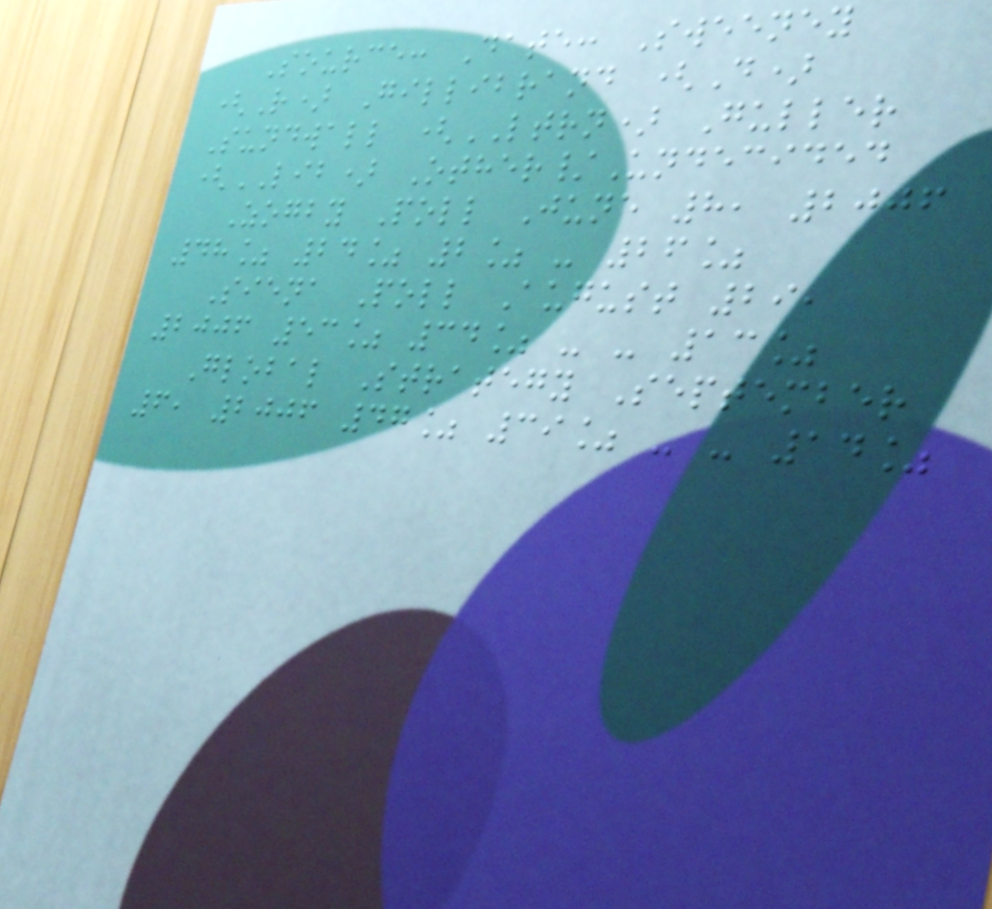Source: Date: Sweeney
(R) Gillibrand (D)
Sundwall (LTRN) Guller
(LIB) Other/Undecided
Zogby Poll June 8, 2006
48% 24% 2% - 26%
Siena Poll August 29,
2006 53% 34% - - 13%
Global Strategy September
6, 2006 47% 39% - - 14%
